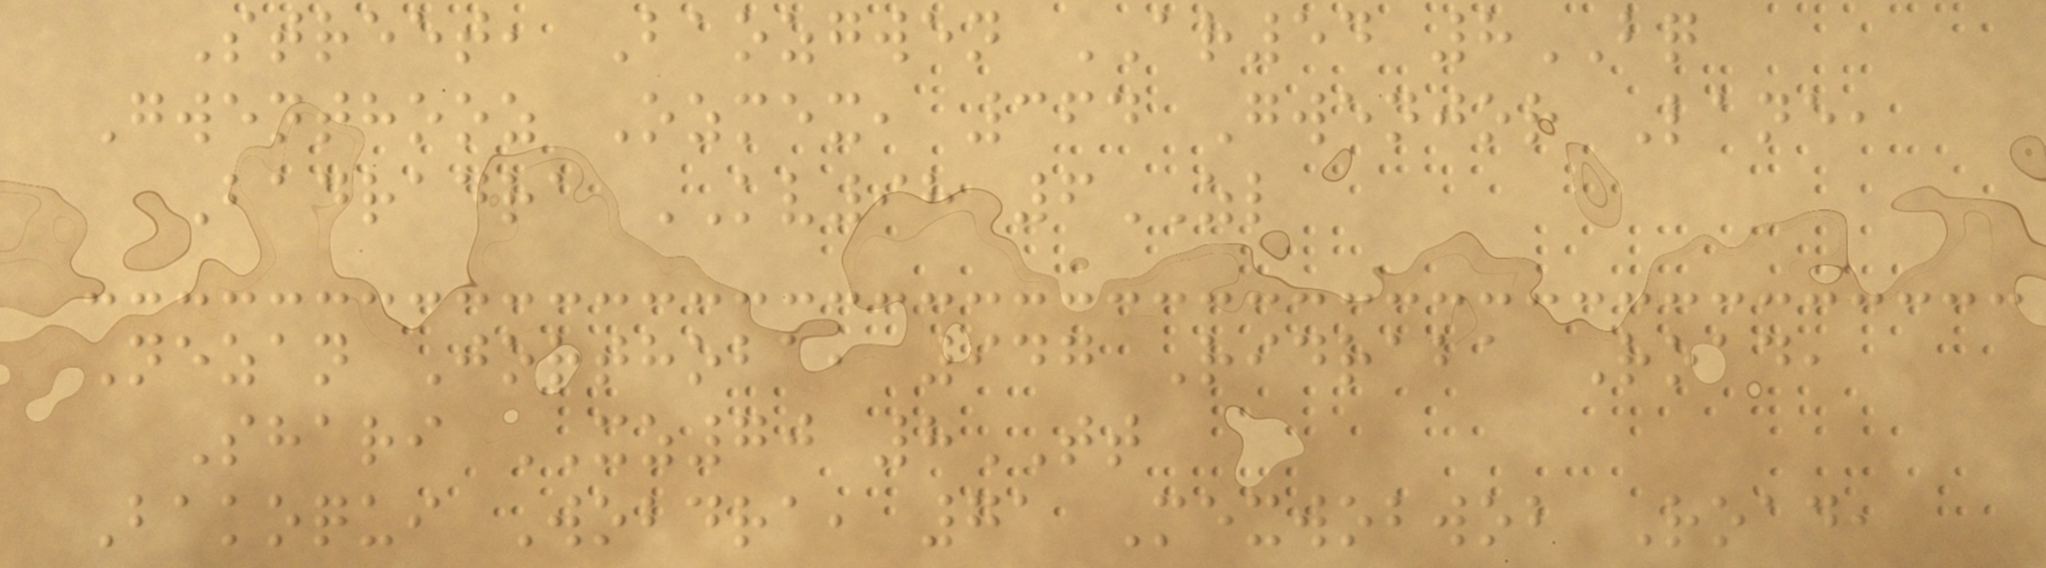Street, Baozgwen AR54 8BQ
Gwenthooz Ozmex, 364 Gwenjor Lane,
Badradra KV98 6ZL
Nezan Jorthoba, 947 Ridraba Road,
Shari XZ70 8TT
Bakoqui Wobdra, 71 Mexwobwob Road,
